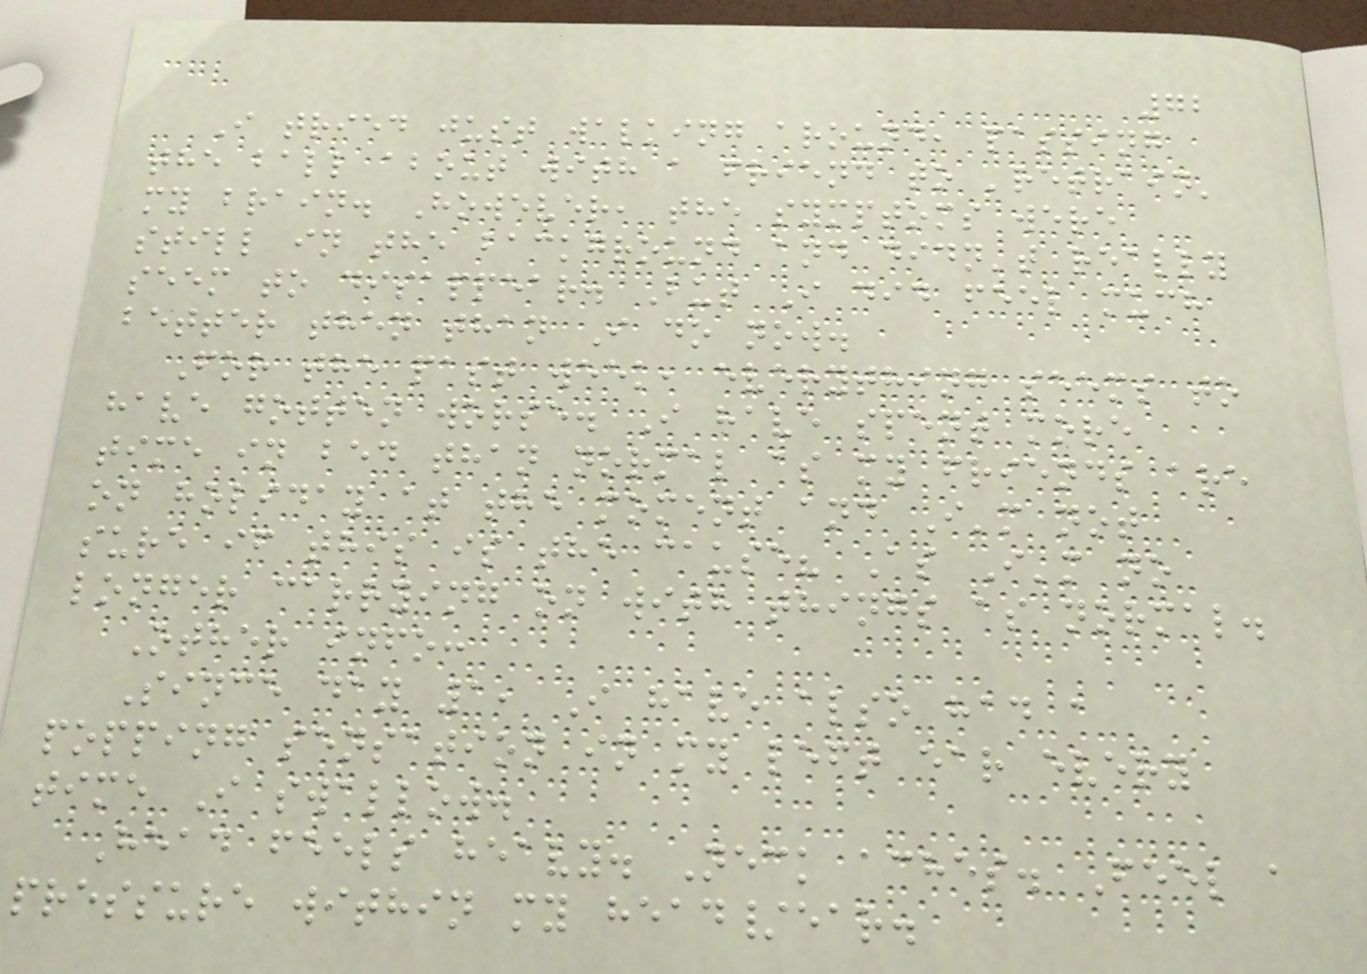72
I tried just walking around, passing
the ball about with a friend to 'retrain'
my brain. However, the symptoms were
still in the background and didn't really
seem to disappear. But I did feel much
better then than I do now.
For the past week, everything seems to
have gotten worse. I have spent more
time in bed than normal as my friends are
on holiday at the moment and I'm not
sure if this is the cause? As I'm no
longer carrying on with things as normal.
Other info:
Since day 1, I have also had a
popping sensation in my left ear every
time I swallow.
Head feels heavy. Neck aches. Feel a
pressure within my head/ear.
